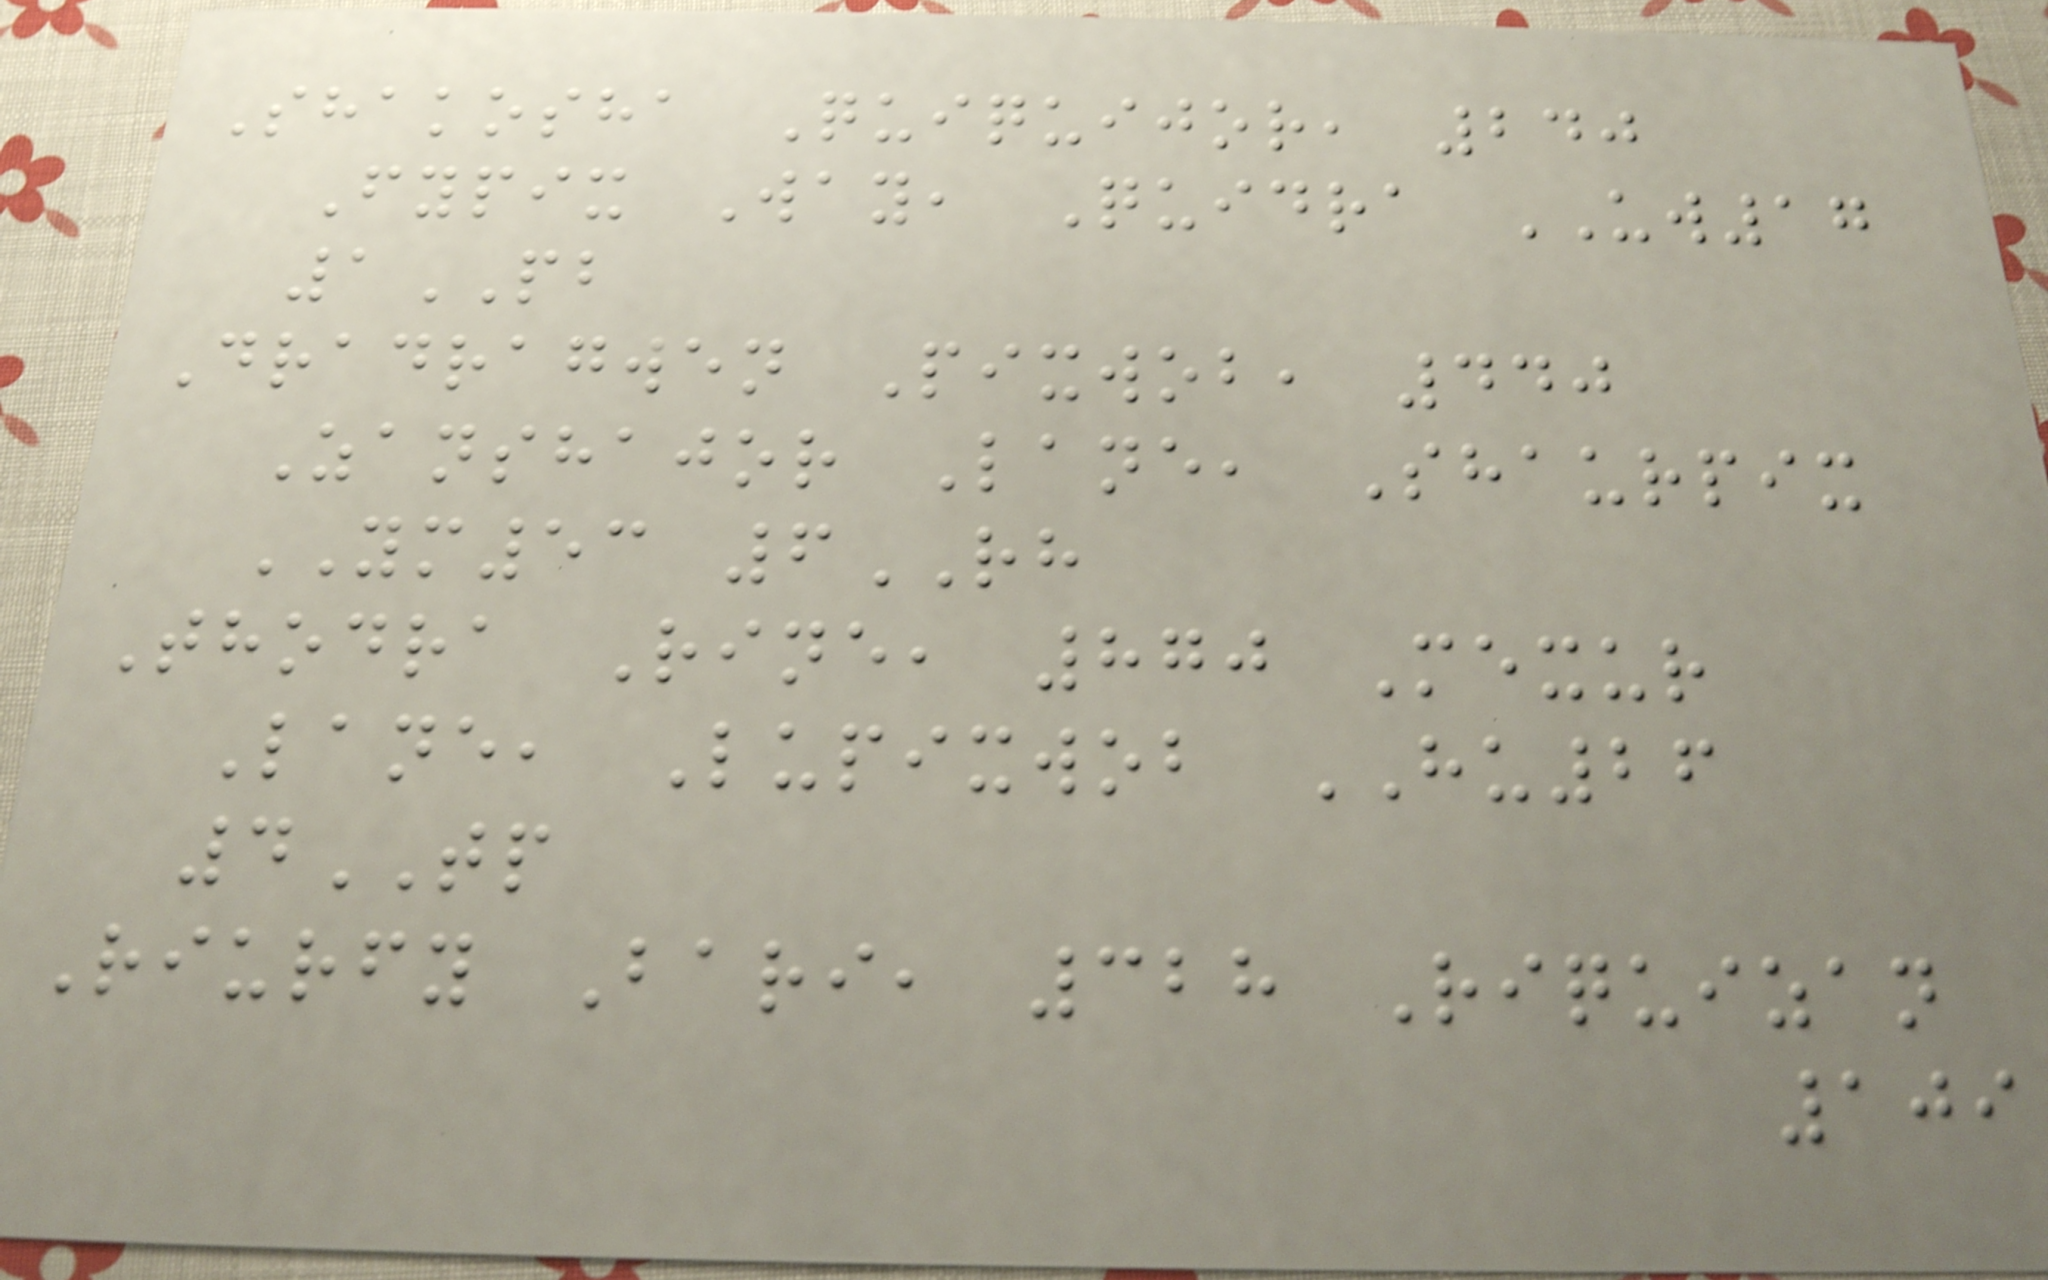Shakosha Quiquijor, 240
Fypix Way, Quidra UW17
1PB
Dradragwen Pixwob, 440
Zanshajor Lane, Shaurpix
YM53 6RH
Thodra Rine, 870 Mexur
Lane, Lupixwob HU26
4TP
Riurfy Bari, 328 Riquizan
109
